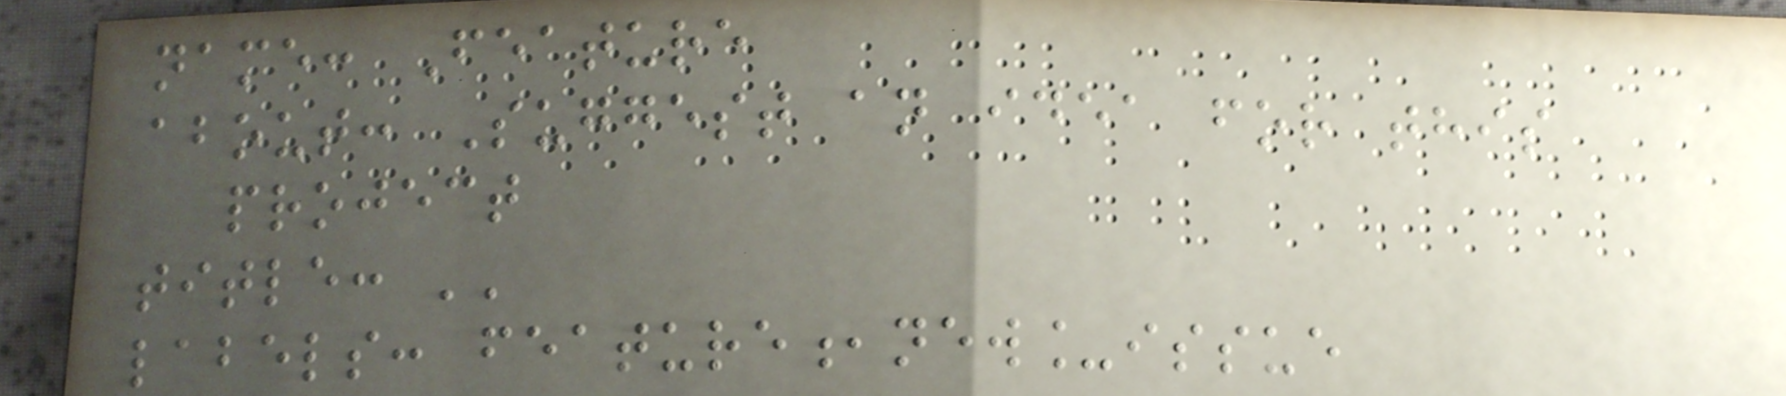name: Feature
about: Suggest an idea for this
project
title: ''
labels: feature,new_issue
